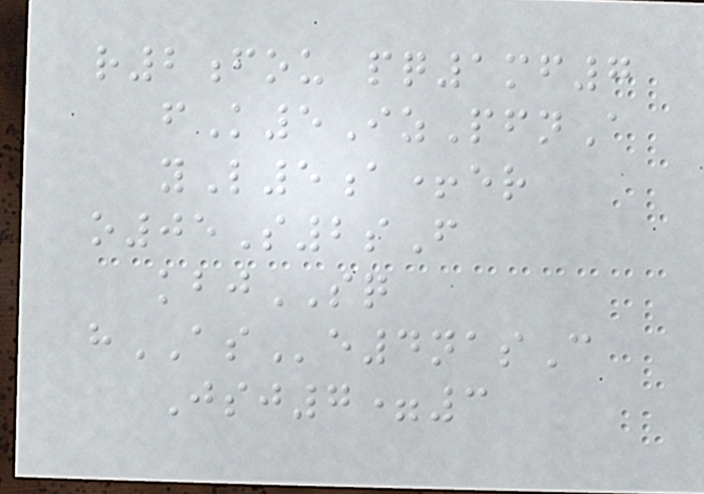r2fou pq1mf7
fK5IzPfnA
yL5a+er
o05S2sF
kbjSQ
hASe4nasC
Jsj7=3
